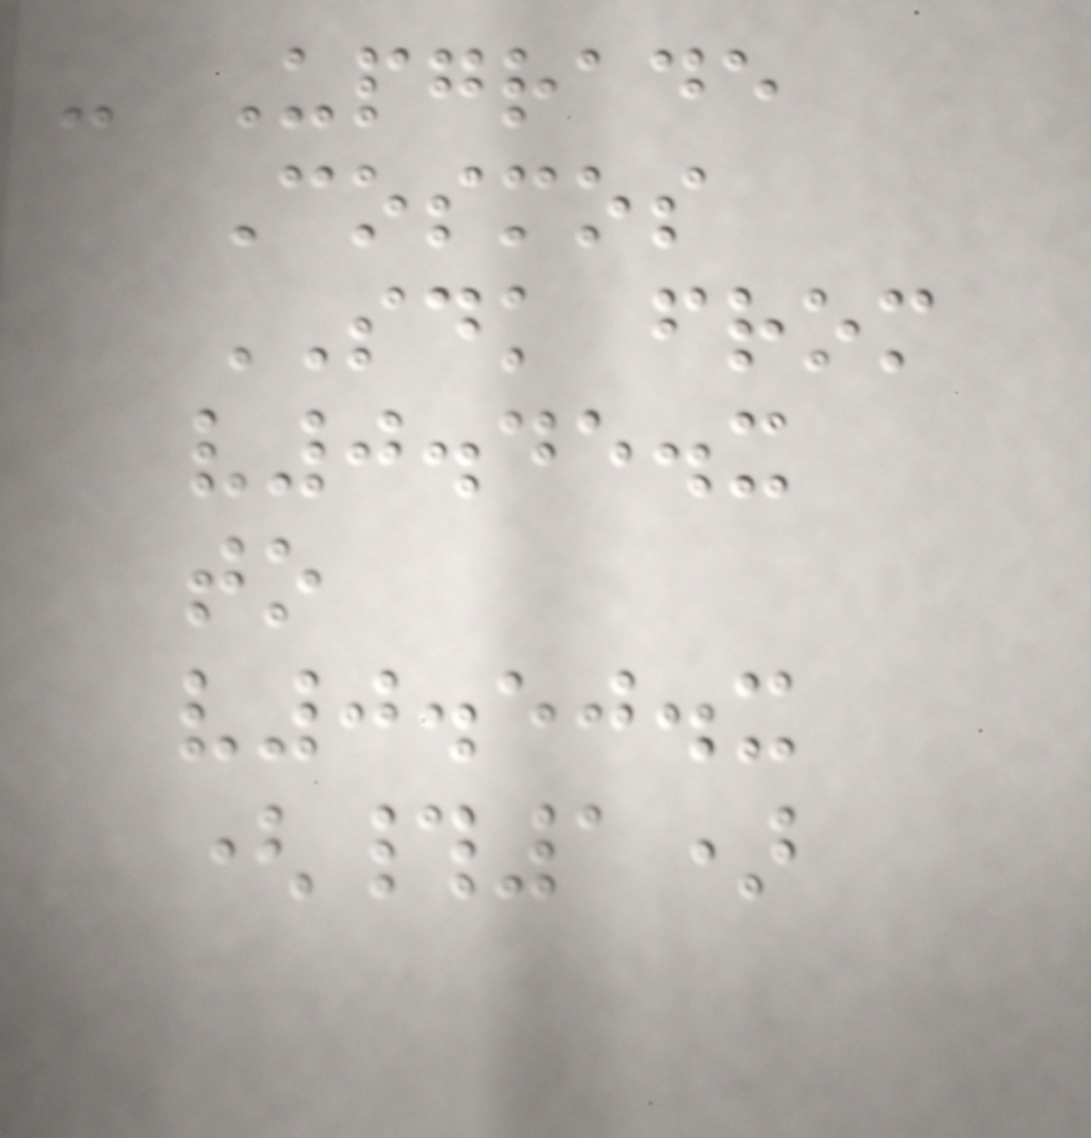- Upgrade
Cosmos
SDK from
v0.45.x
to
v0.50.x
(#1)
